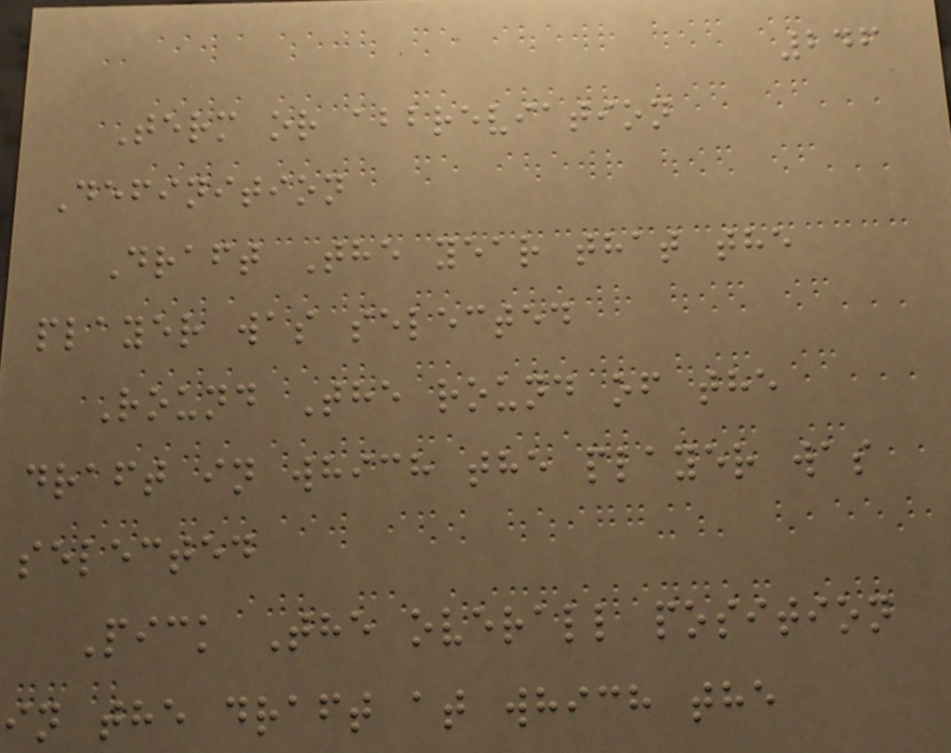246
Term or abbreviation
Definition
Draft The year that the
player was selected
Round The round of the
draft in which the player was
selected
Pick The overall position
in the draft at which the
